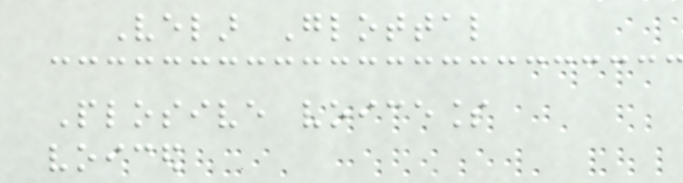Velar Glottal
Plosive voiceless
voiced
